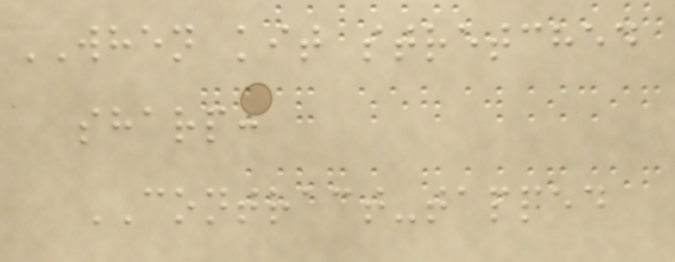WHEN kit stretched
sharp:
CONTRACT-tapped
